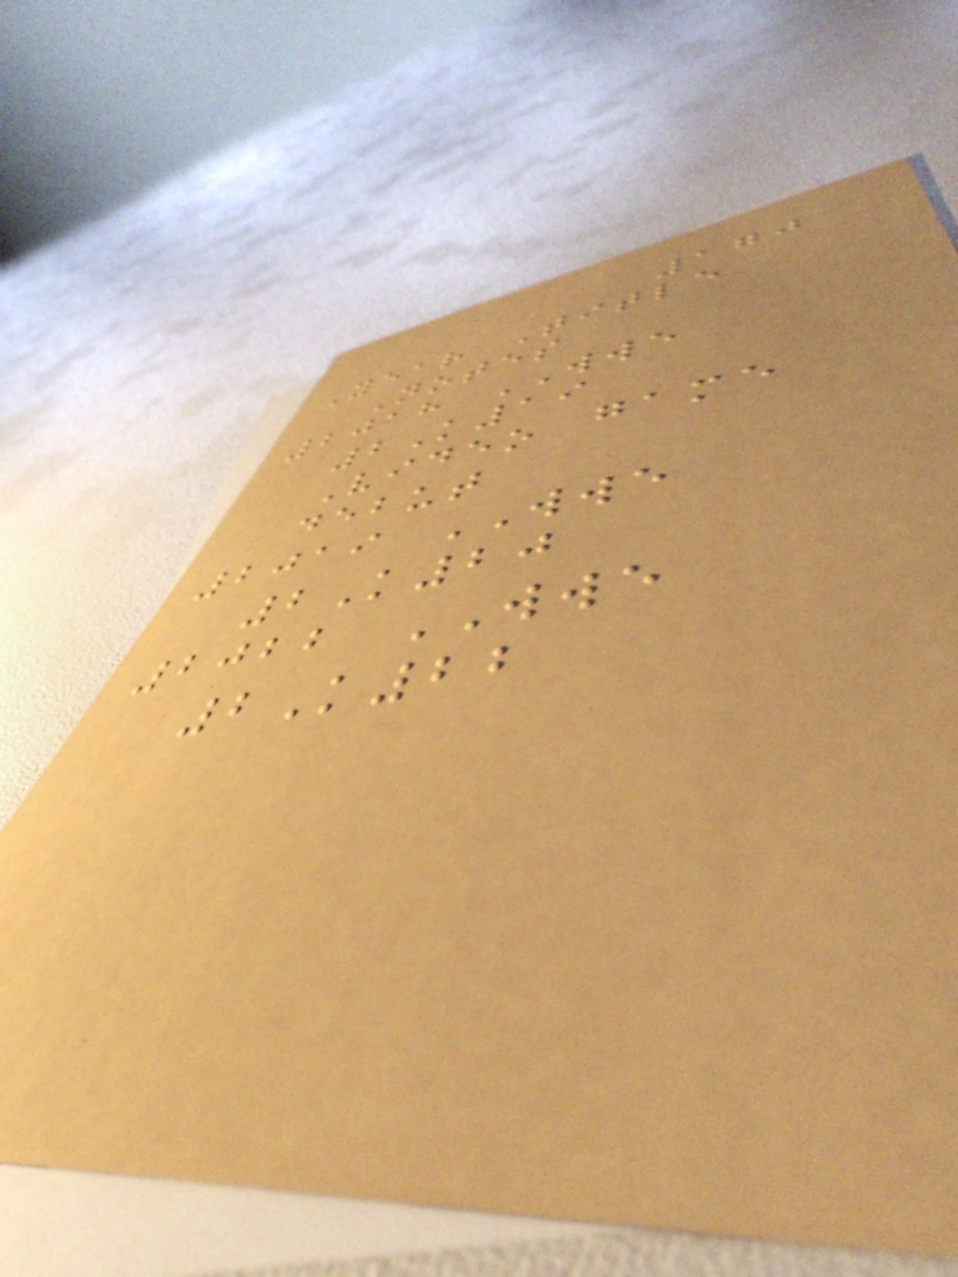170
Year Title
Notes
2018 WWE
2K19
Video game
debut
2019 WWE
2K20
2022 WWE
2K22
